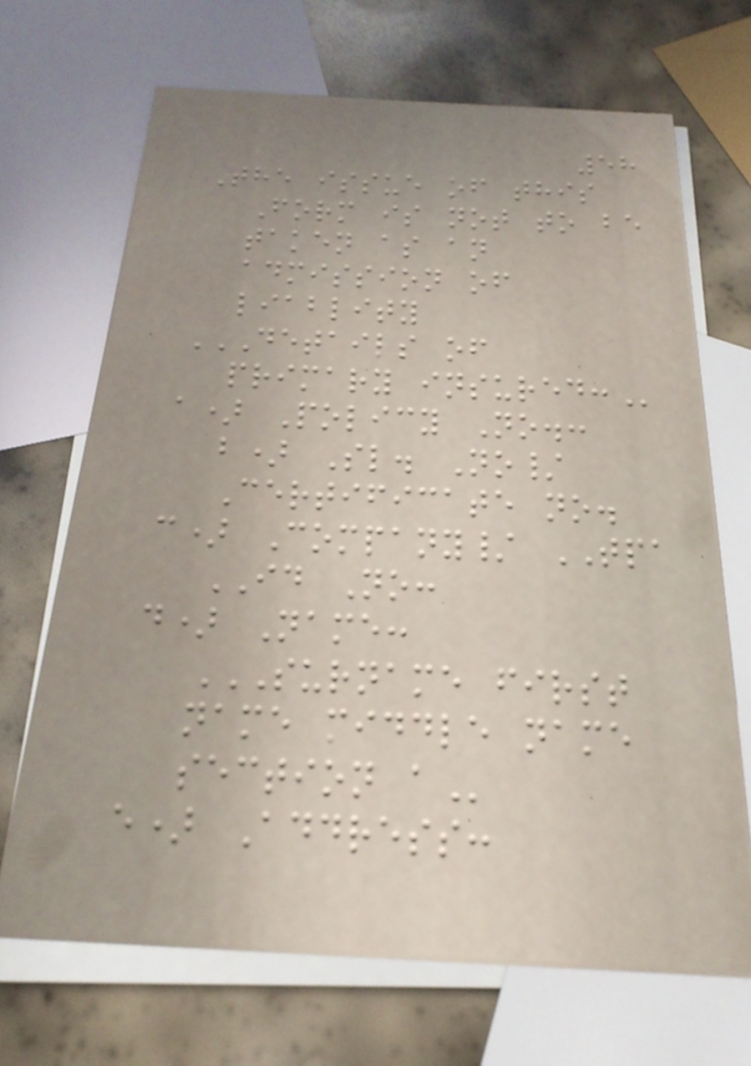58
The issue of this
Form is not to be
taken as an
admission of
liablity
DETAILS OF
PRIMARY INSURED:
a) Policy No.:
b) Sl. No/
Certificate no.
c) Company/ TPA
ID No:
d) Name:
SURNAME FIRST
NAME MIDDLE NAME
SECTION A
e) Address:
